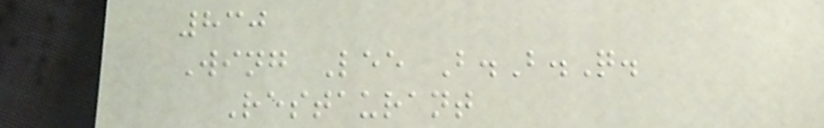830
Wing Lee B.B.Q.
Restaurant
